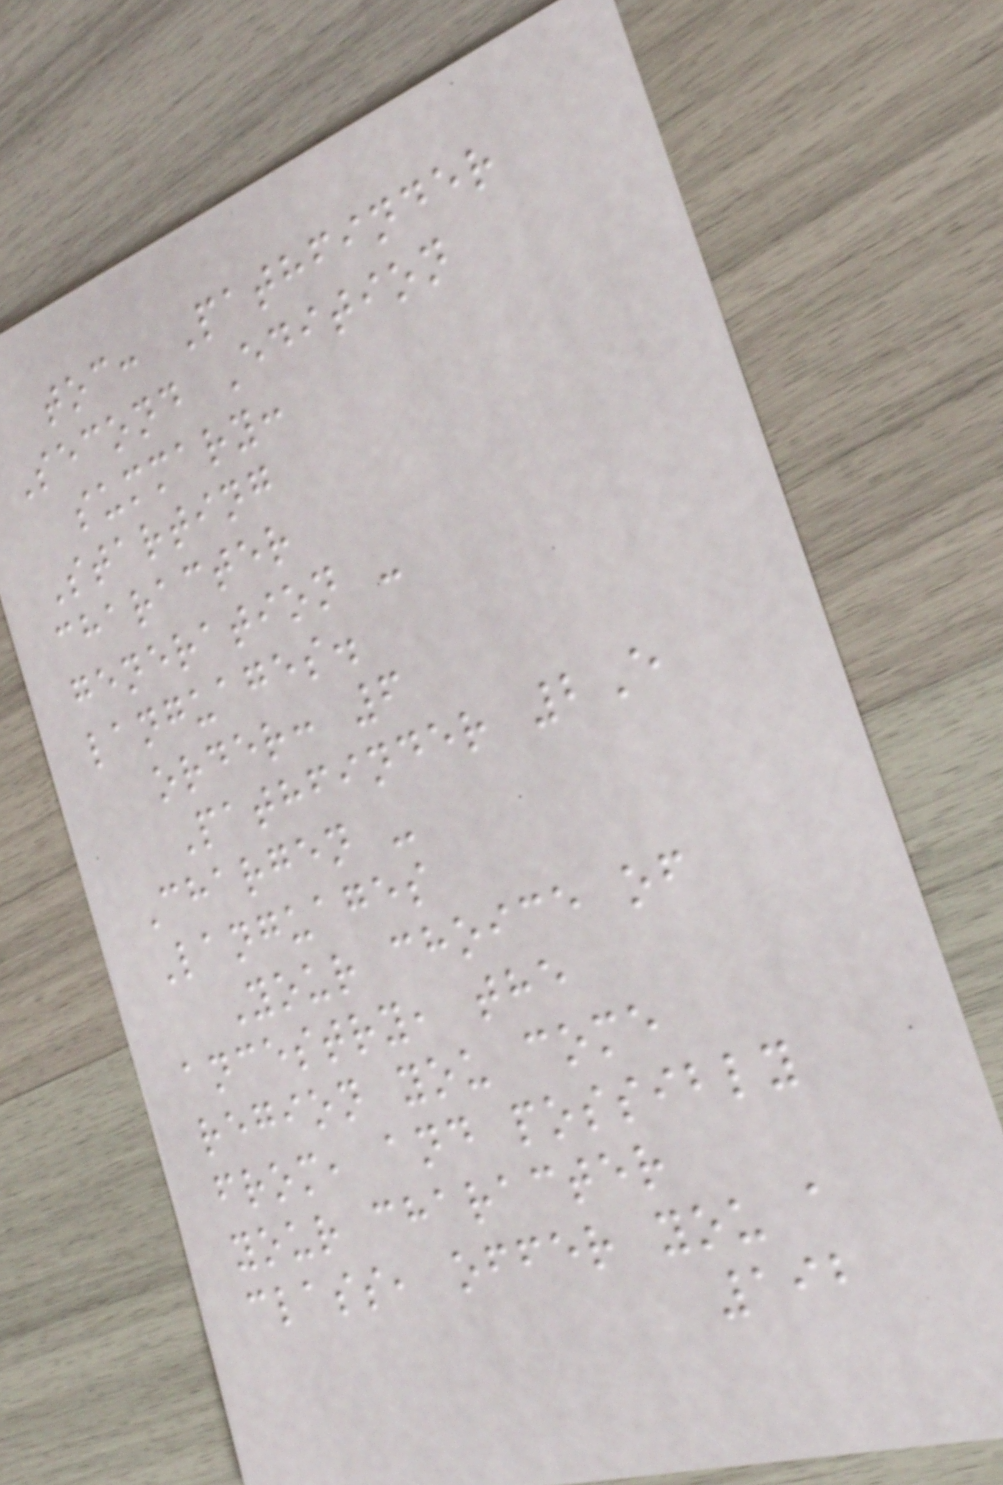toc: Pathfinder
Second Edition
summary:
Starting
character
generation -
languages.
order: 6
Pathfinder 2E
Chargen -
Languages
Your choice of
ancestry, the
region you come
from, and possibly
your character
class, offer you a
192
